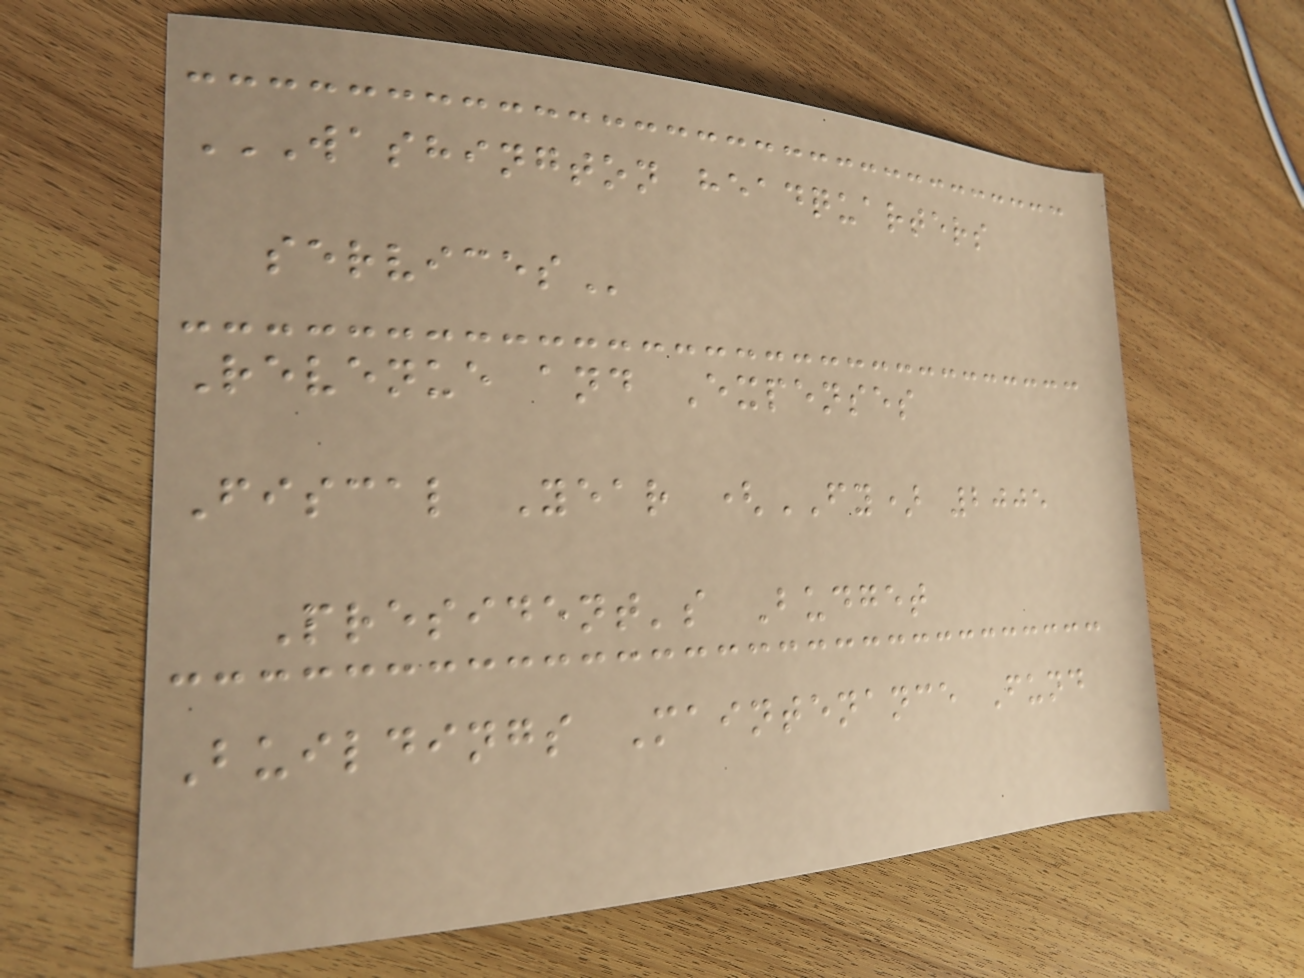WASHINGTON HEADQUARTERS
SERVICES
Revenue and Expenses
Fiscal Year (FY) 2005
President's Budget
Buildings Maintenance Fund
